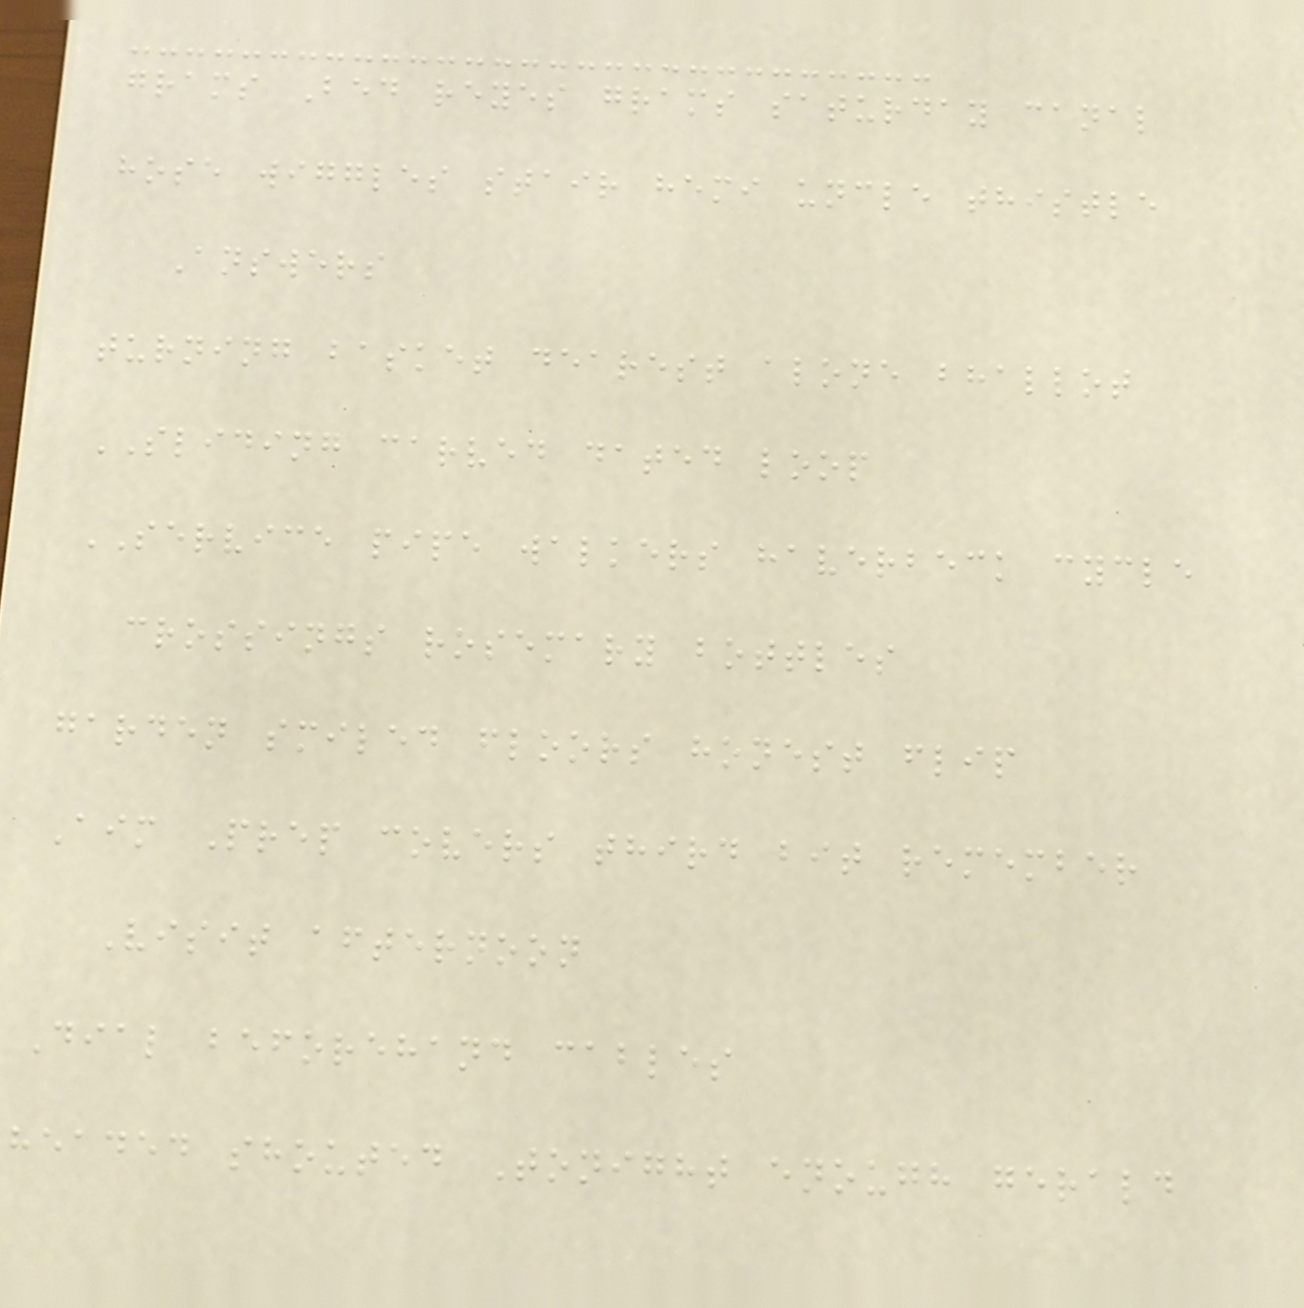grams Bed reyes grams saturday canal
hose wiggles stair hemi uncle thistle
Answers
turning basket dearest alone bhallot
SLIDING carved dated loop
SERVICE pipe walkers haverbeck cycle
crossings rosemary bottles
garden smiled floors honest flip
Aim Prep covers third bit remember
Visit afternoon
Dial beforehand cables
headed shouted Tonight enough gerald
